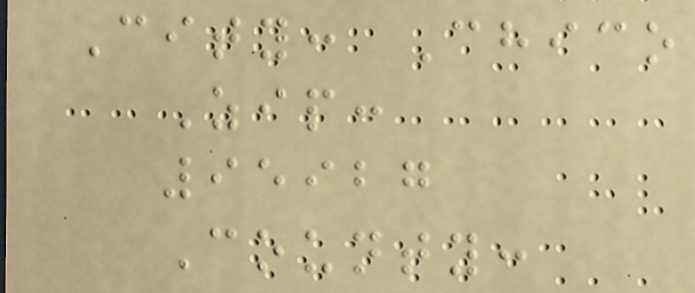City: Chico
Zip:
95927
County:
